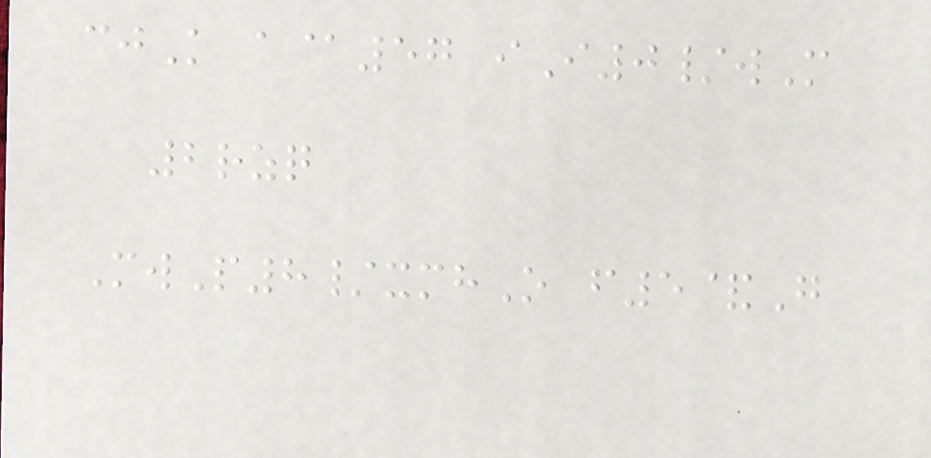cjK a@57 iI0/wM
2rzq
MwP8/xmhO f5&G
